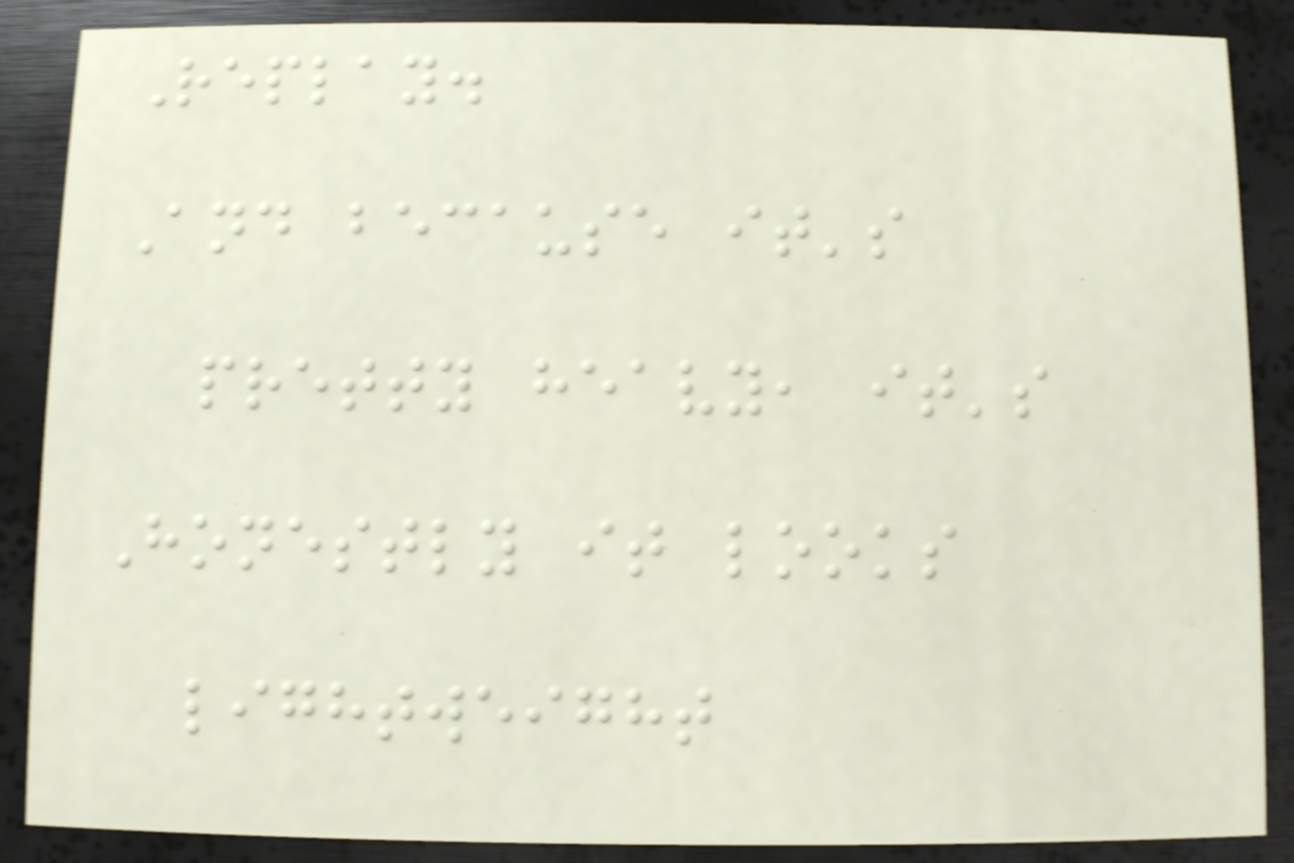Replay.
And because it's
pretty heavy, it's
Honestly it looks
lightweight
